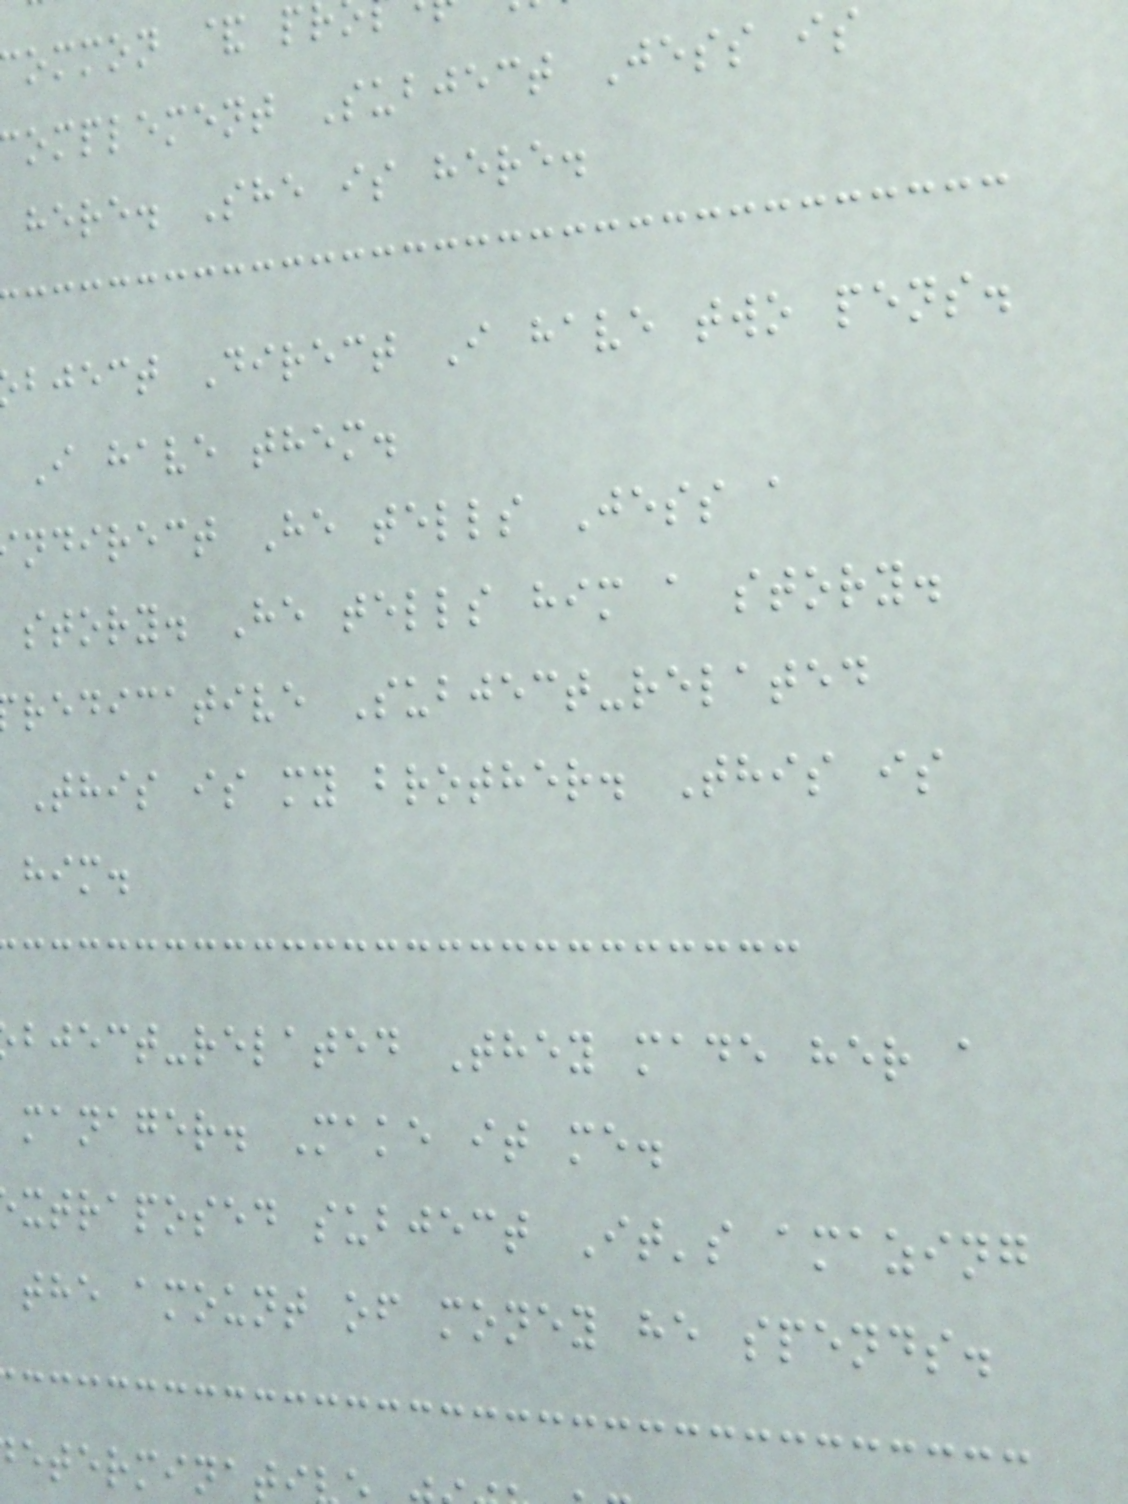ommon & p
omplement Subject Jess is
here. She is here.
bject Direct I have two pens.
I have them.
ndirect He tells Jess a
story. He tells him a story.
redicative Subject-related
This is my brother. This is
him.
bject-related They made her a
manager. Make it me.
xtraposed subject It's amazing
the amount of money he spends.
